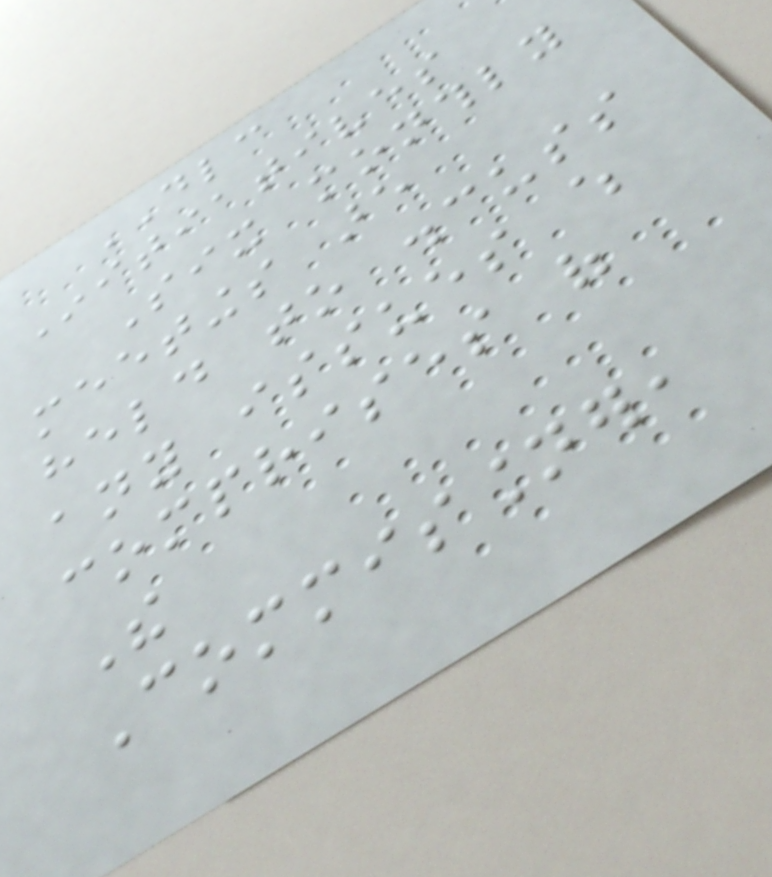DLC
Initiatives
Six monthly
meetings are
held to discuss
any issues which
comprises of
The
Commissioner,
